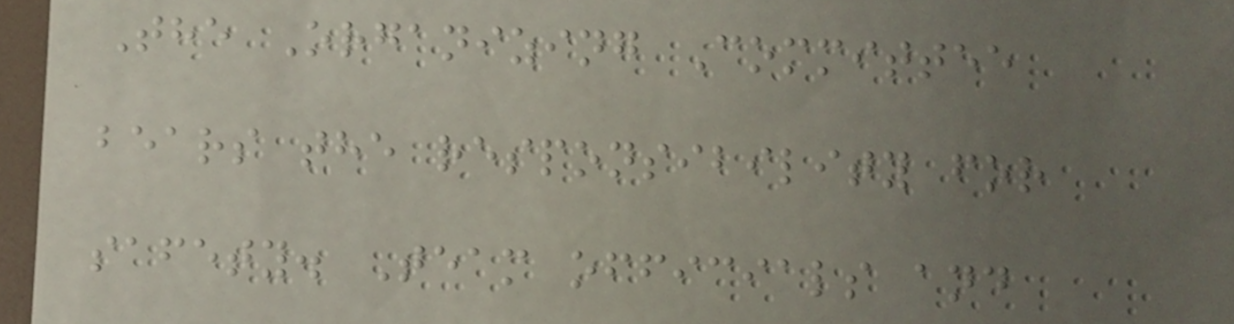The Organizing Committee
bears the responsibility for
safety. Team officials and
